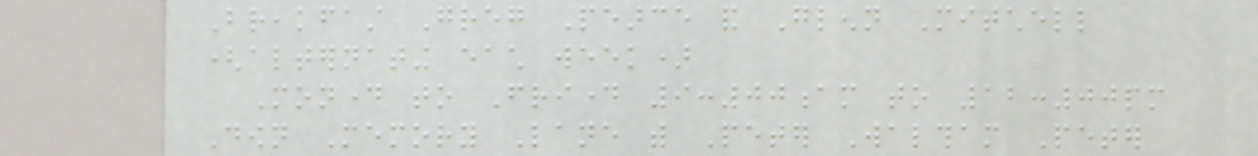Breakfast Greg Pearce and Glenn Mitchell
(alternating each week)
Monday to Friday 9:00am to 12:00pm
Down Memory Lane with Peter Waltham Peter
